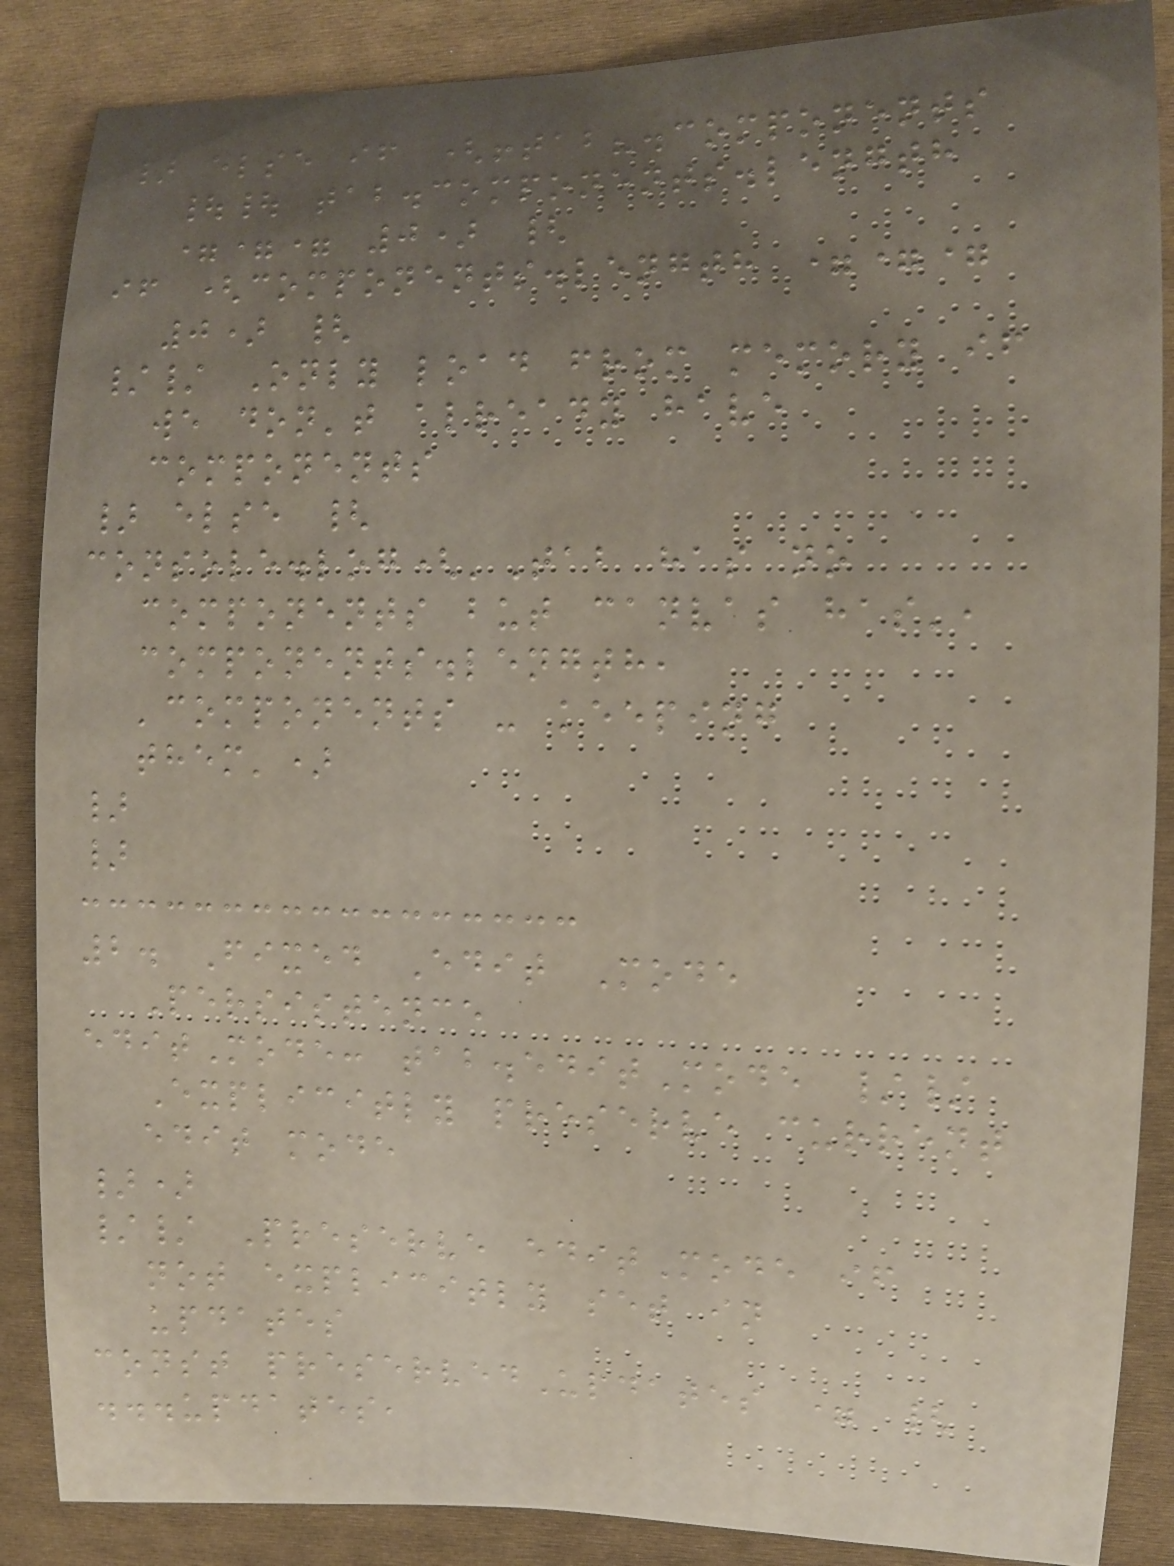} else if (!tab?.components
|| tab.components.length
=== 0) {
if (components.length ===
0) {
// Only load from memory if
we don't already have
components
} else {
console.log('Tab has no
components but canvas has',
components.length,
'components - keeping
them')
}
}
2. Fixed Edit Mode
Persistence
editMode: tab.editMode //
Explicitly preserve current
edit mode
})
// Preserve editMode if
not explicitly set in
updates
const preservedUpdates = {
...updates,
